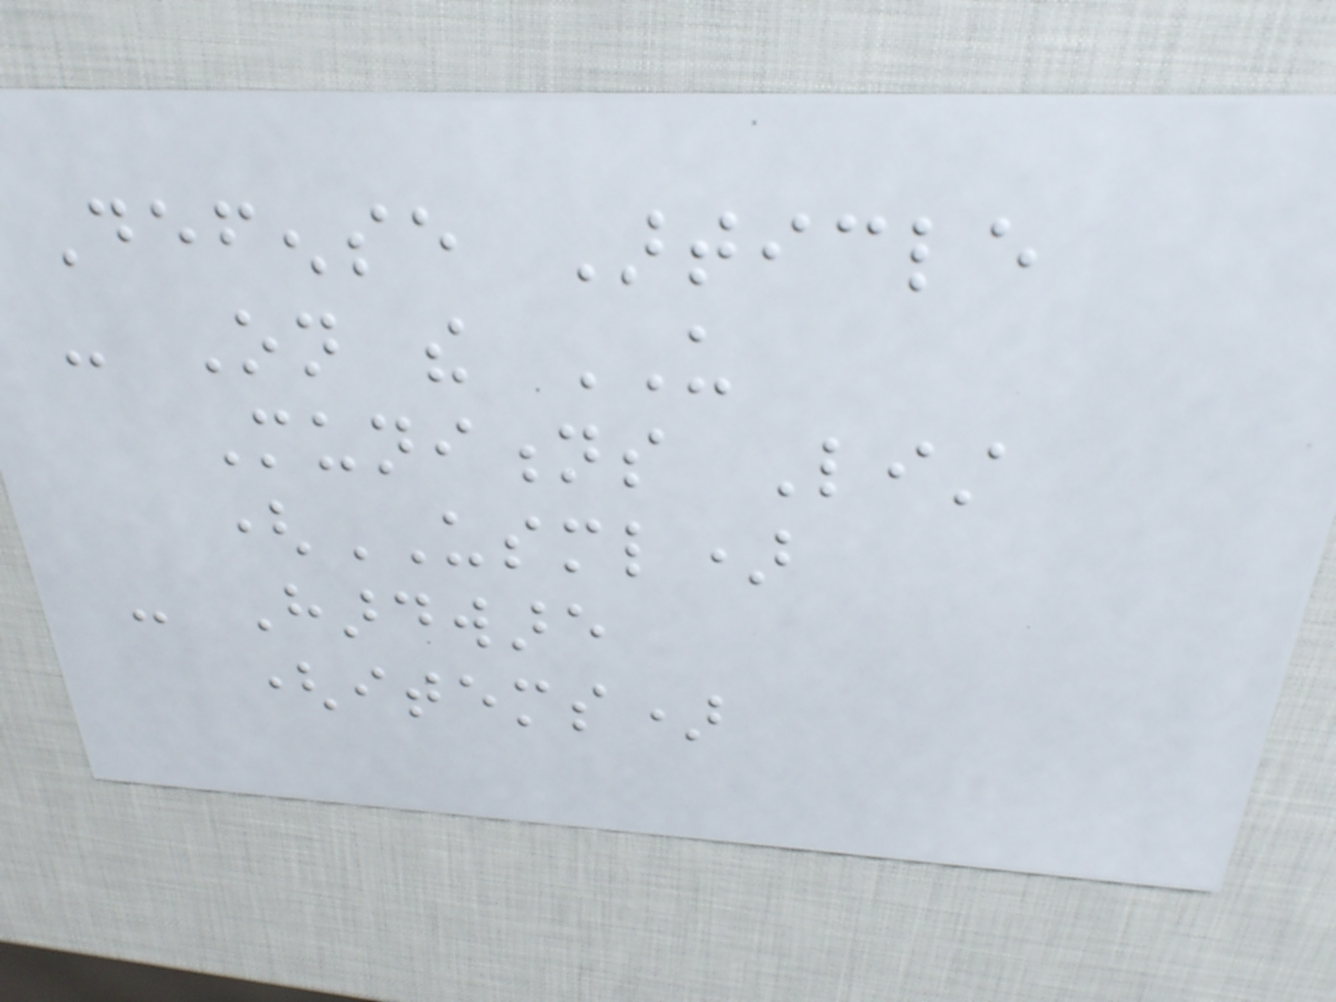Defense Article
- On the US
Munitions List
(USML)
- Hardware
(items)
